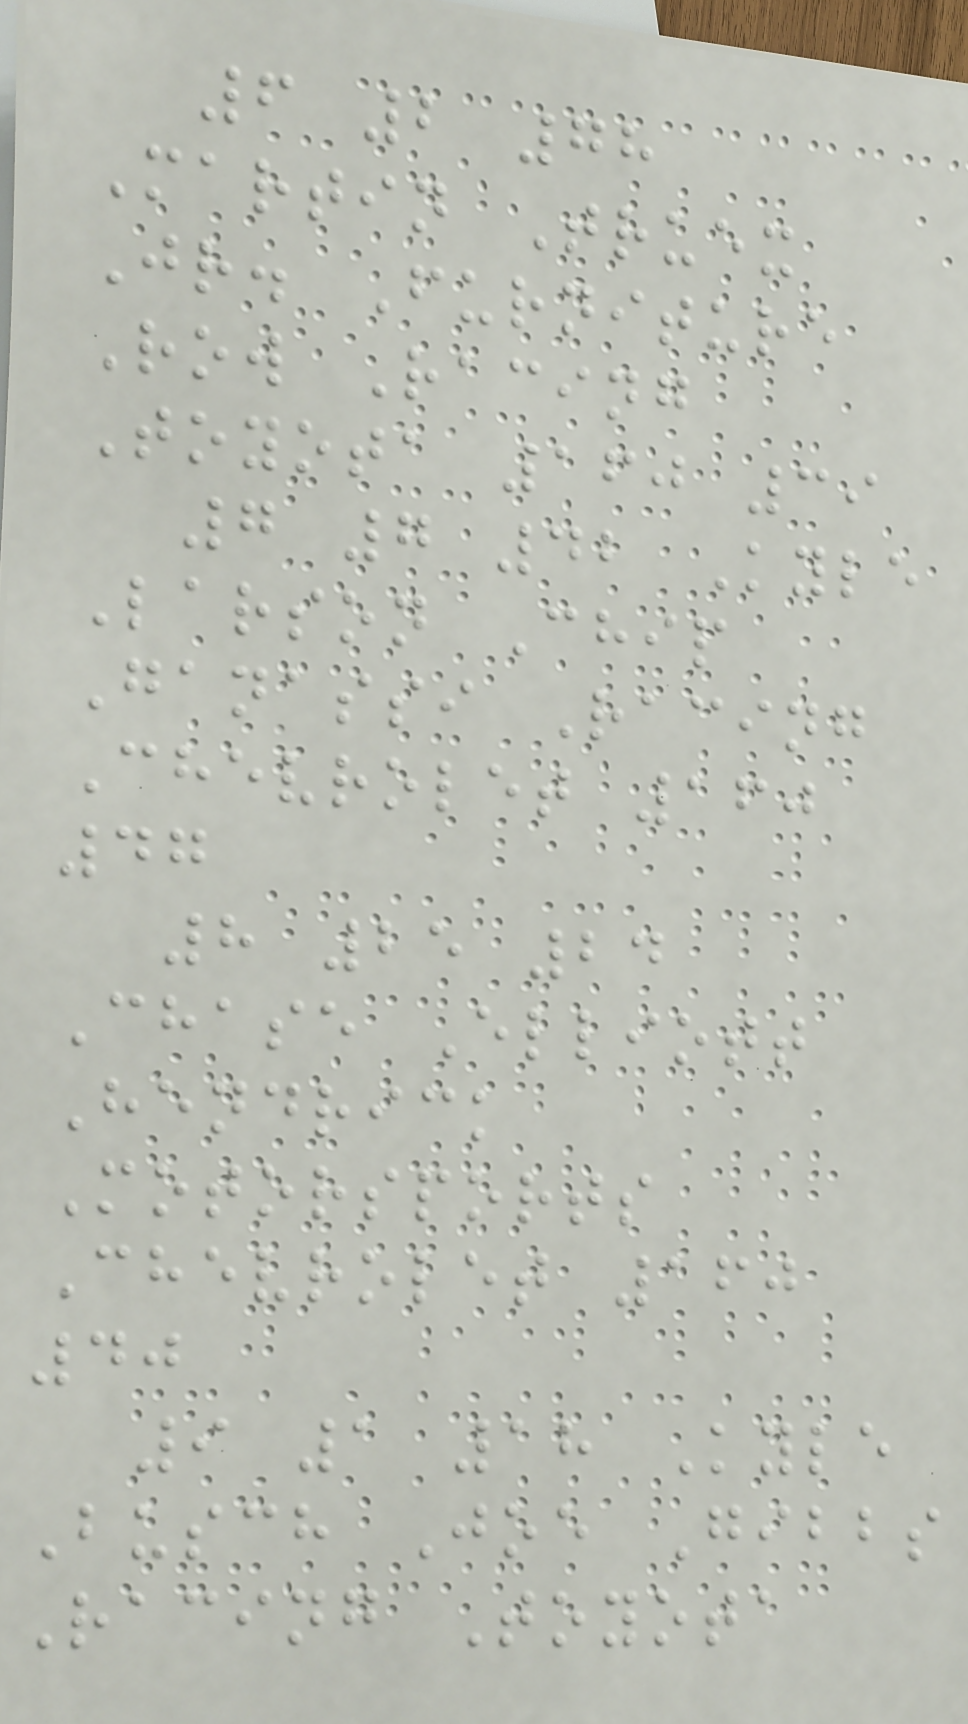6 2 78
Martin Truex
Jr. Furniture
Row Racing
Toyota 160 39
7 7 42 Kyle
Larson Chip
Ganassi Racing
Chevrolet 160
47
8 25 24
Chase Elliott
Hendrick
Motorsports
Chevrolet 160
40
9 1 18 Kyle
Busch Joe Gibbs
Racing Toyota
